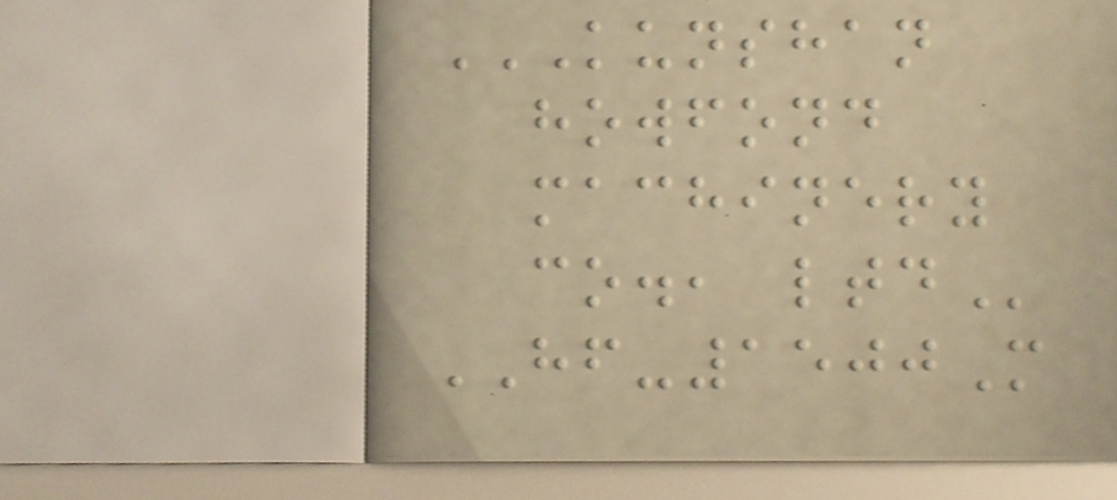KUNSHAN
HOWFOND
MACHINERY
CO., LTD
HF-1500M
